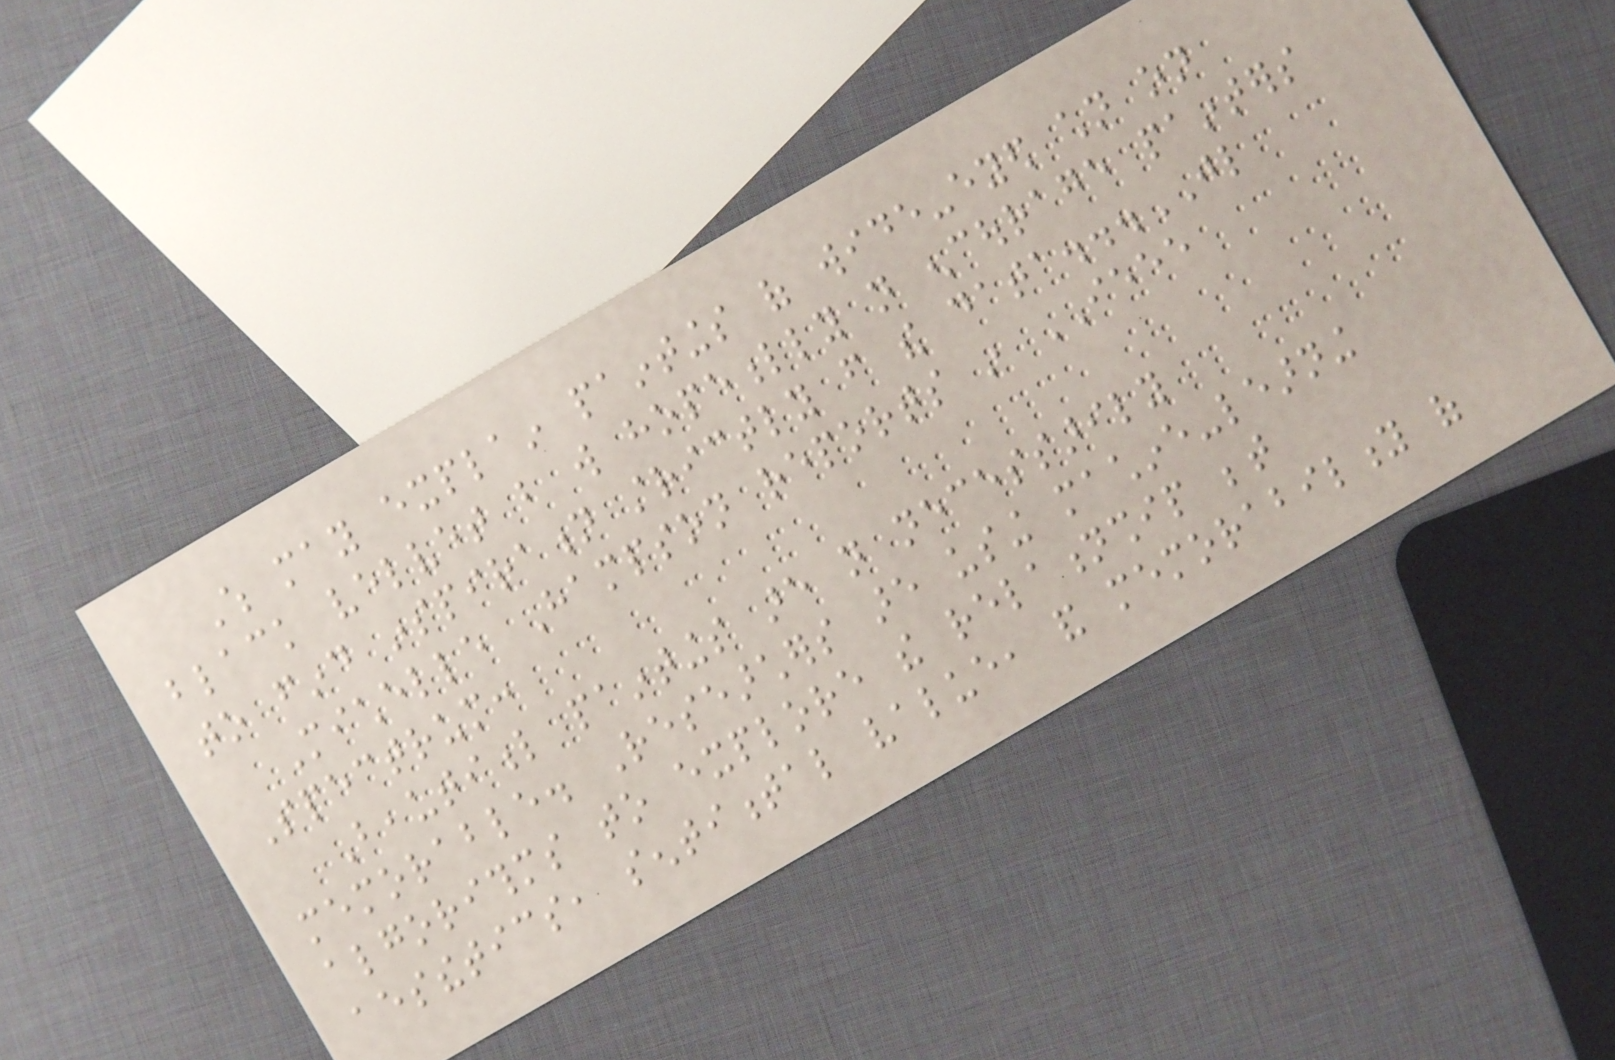Which may explain paintings of wide-eyed children on
black velvet but will hopefully not encourage painters
to find inspiration strictly from the data...JL
Michelle Hampson reports in IEEE
Spectrum:
Beautiful paintings are not necessarily
memorable. Researchers are using machine-learning
algorithms to explore the relationship between
aesthetics, sentimental value, and memorability of
